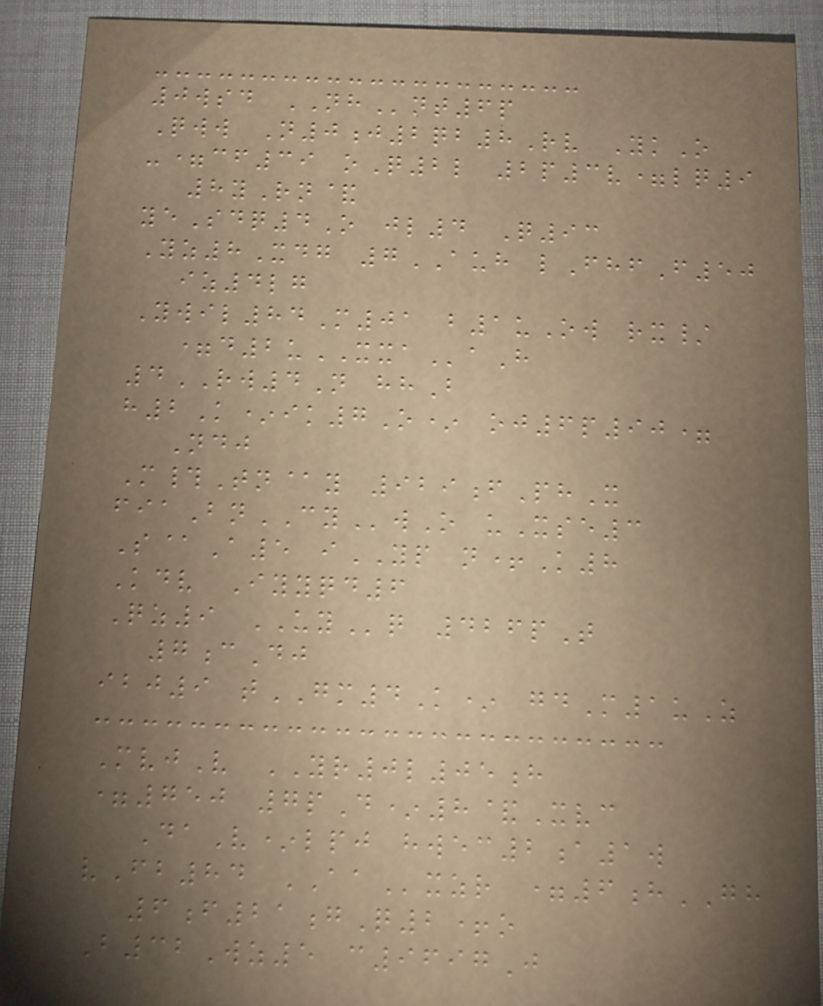0wsd NHnt6p
Qww N0j2qb8Rv YkO
-=cf39 oQ2l 2p3v=lq9
8yRn&
yeSdq4O jl4 Q93
Yz8Xdg 7AUH lFhfF50
iz4lg
Ywil84M01 b1uOw rx/
=d2uXXAaH
4RW4N hhB
h2K*ik7O* oj6p90=
Ndj
M#Tn@y 929fPhX
fiaBnCYwO uXse3
S@A5 iYP n+K8
Kdv Iyyqd6
Qz9 UYq 426pT
7cDj
ibj9 tGM4K* gdM1uZ
MvjV YR0l05h
=750 7pD*8&Xvc
DaV*lpj hwec2a1w
vFb84 AAxzr =6hGH
6f21gQ2+o
B32Wz5 c9697J
